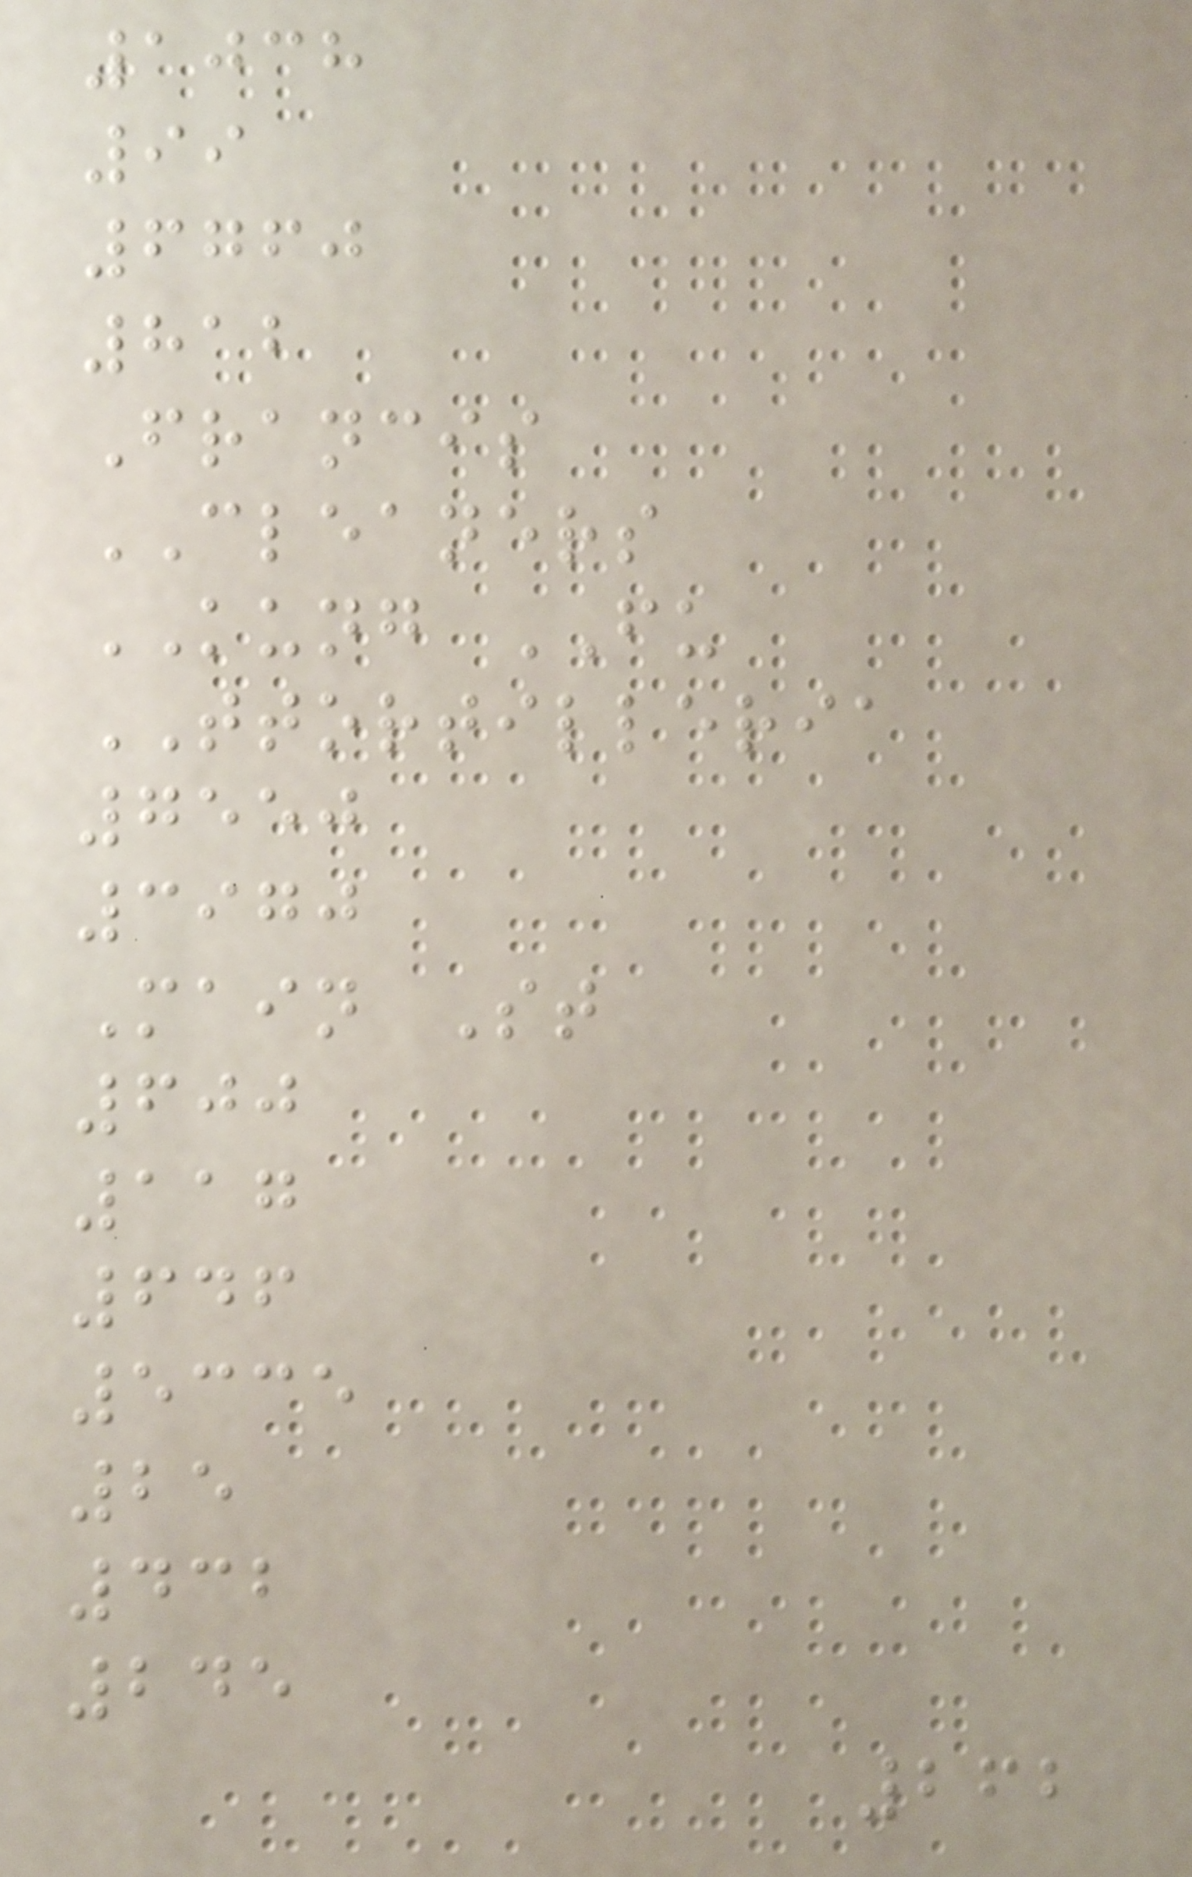1038
99
6760
812
Francis
CLEANERS
KUNG FU
TTORTILLERIA
7550
3970
Main St
600
117
646
5335
25
432
245
262
